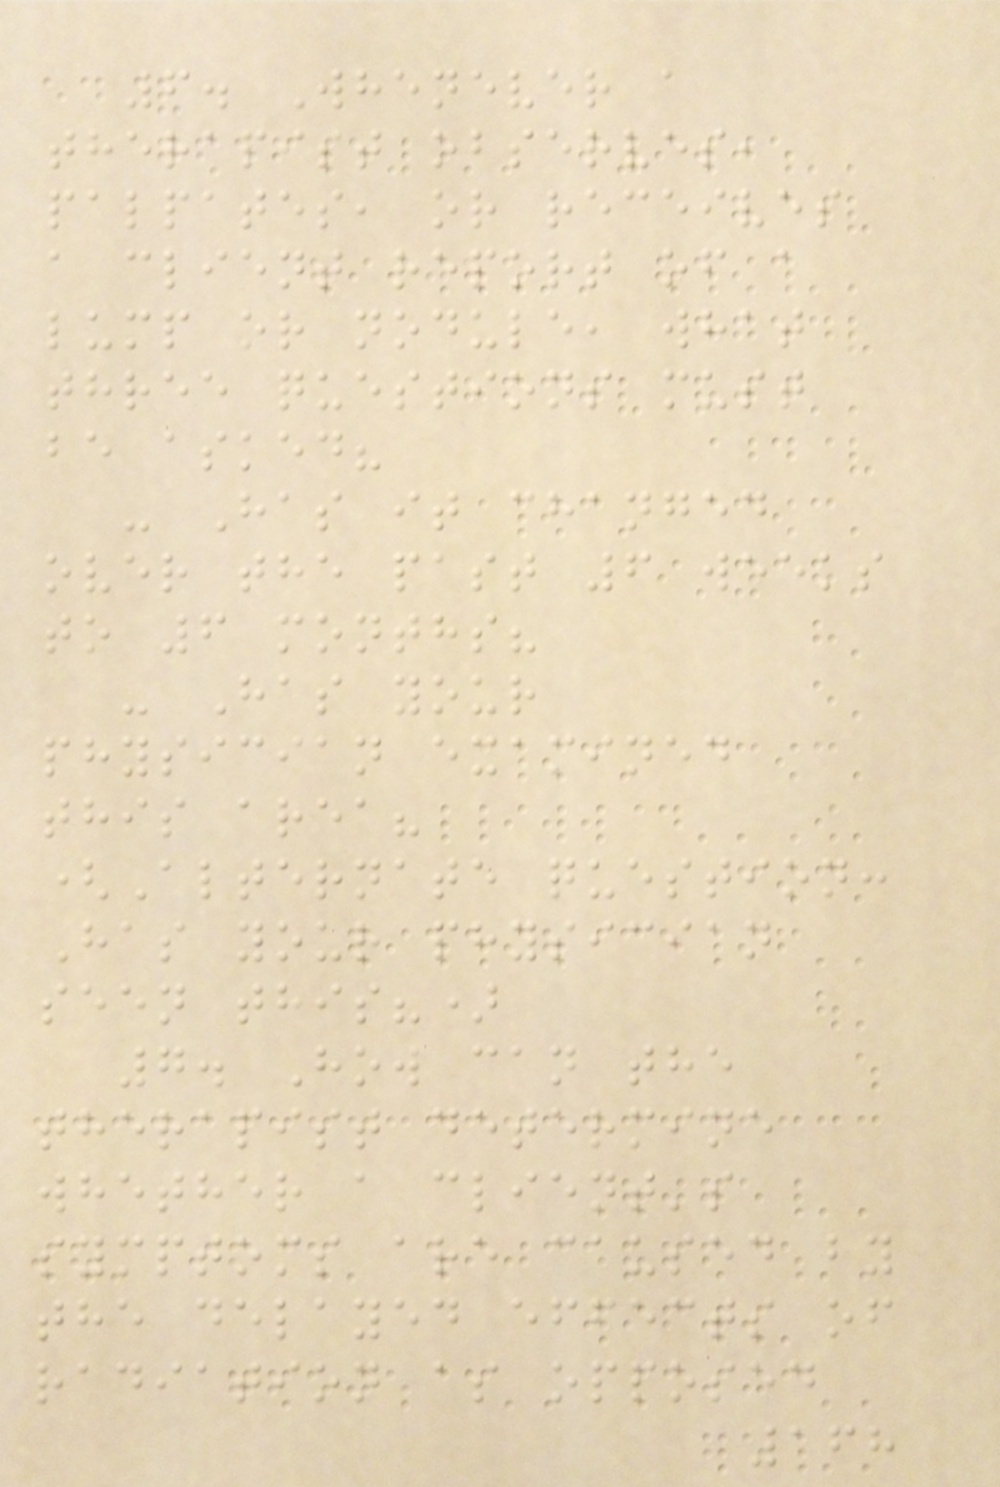6. Whenever a
therapist observes,
palpates, or receives
a client report of a
lump or nodule, what
three questions must
be asked?
- Has it changed
over the past 6 weeks
to 6 months?
- Has your
physician examined
this area?
(Alternate question:
Has your physician
seen this?)
7. How can the
therapist determine
whether a client's
symptoms are caused by
the delayed effects of
radiation as opposed
168
